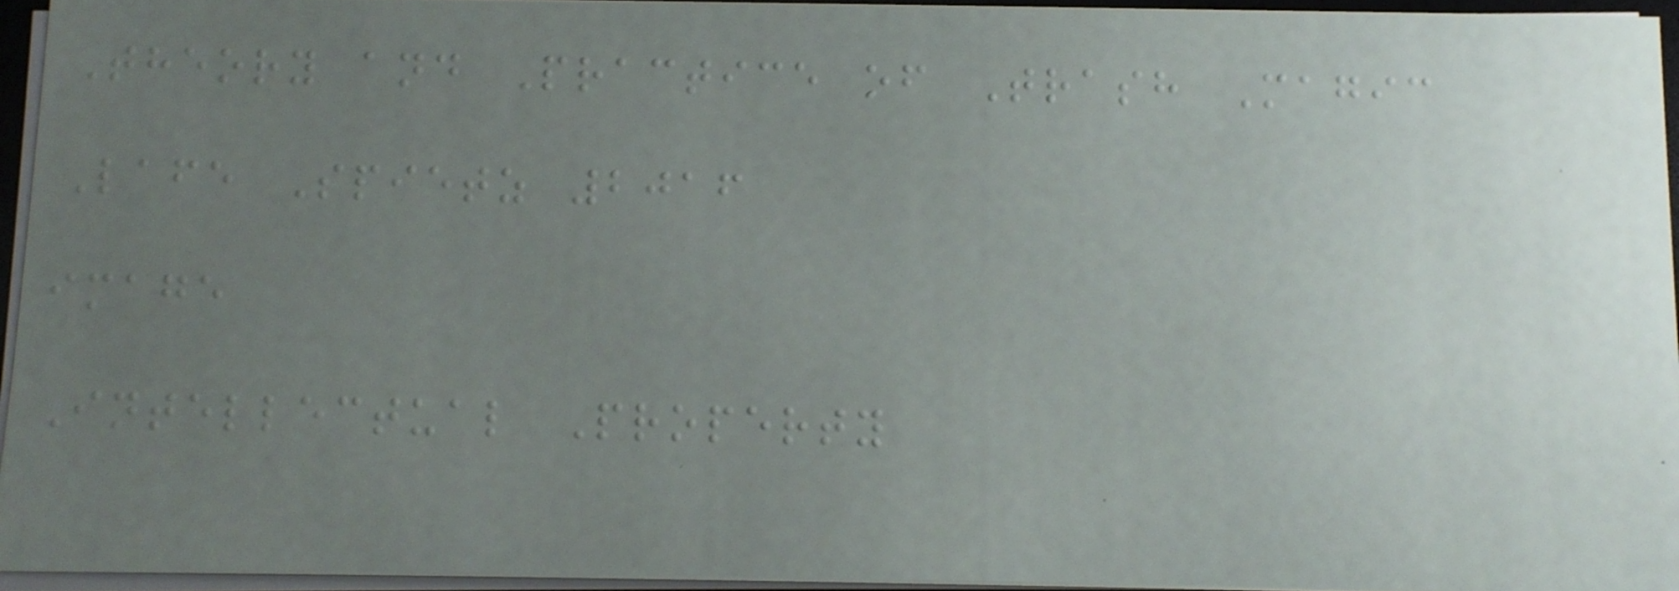Theory and Practice of Trash Magic
Lafe Spietz 2016
image
Intellectual Property
